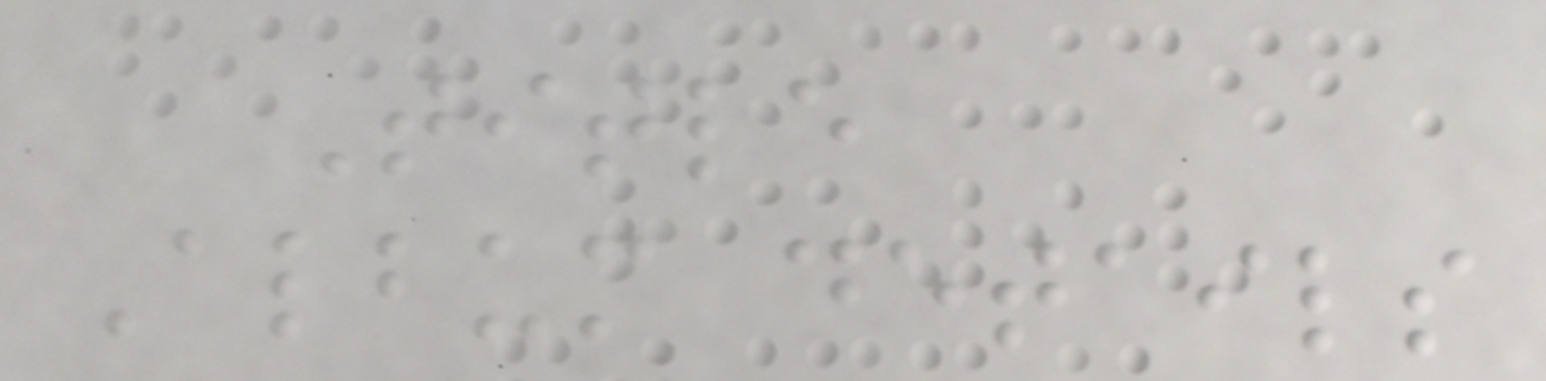Title
Album details
